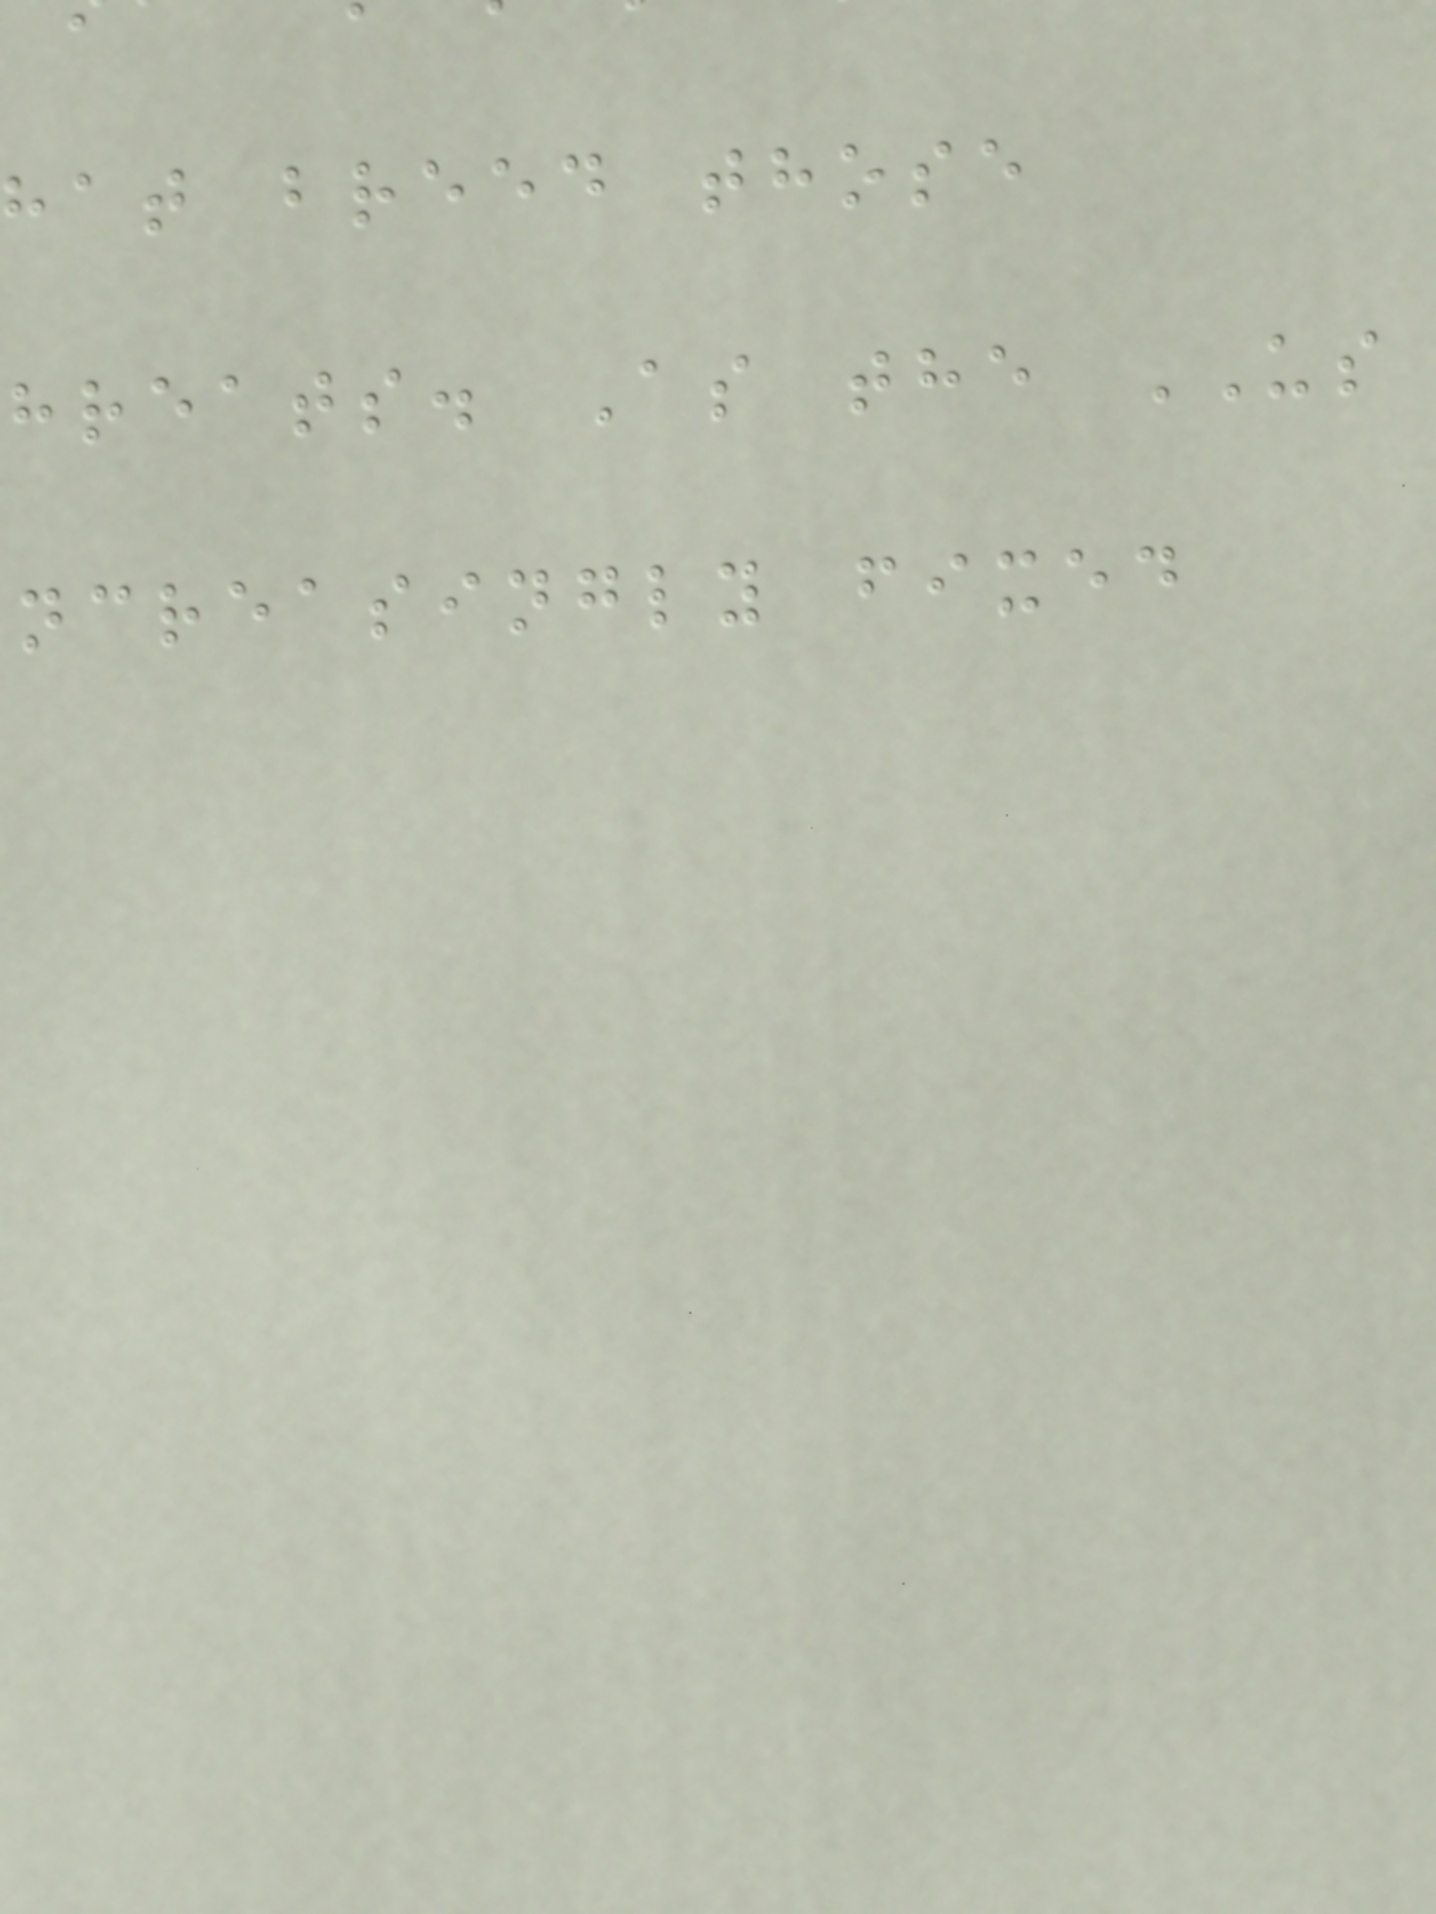hat breed those
hreats. As the US
ncreasingly fixed
